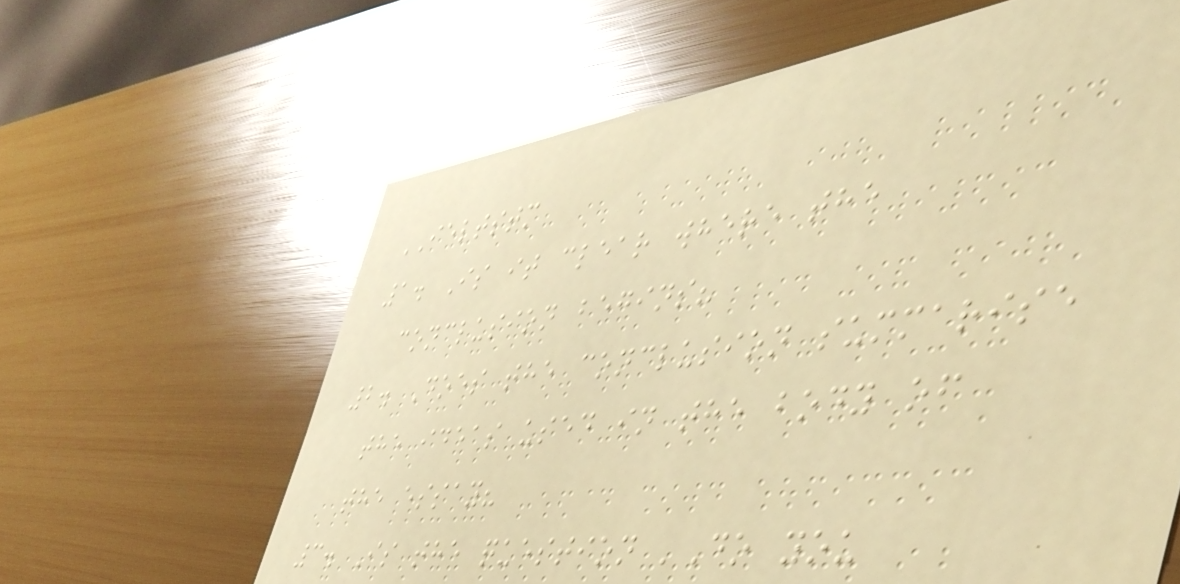IELTSTM
1. Is it clear where the
conclusion begins?
2. Does the conclusion summarise
the ideas used in the body of
the essay?
3. Is the question 'Do you
